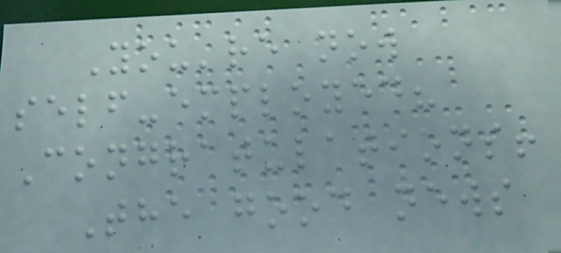You're now
self-employed?
Congratulations!
The good news
